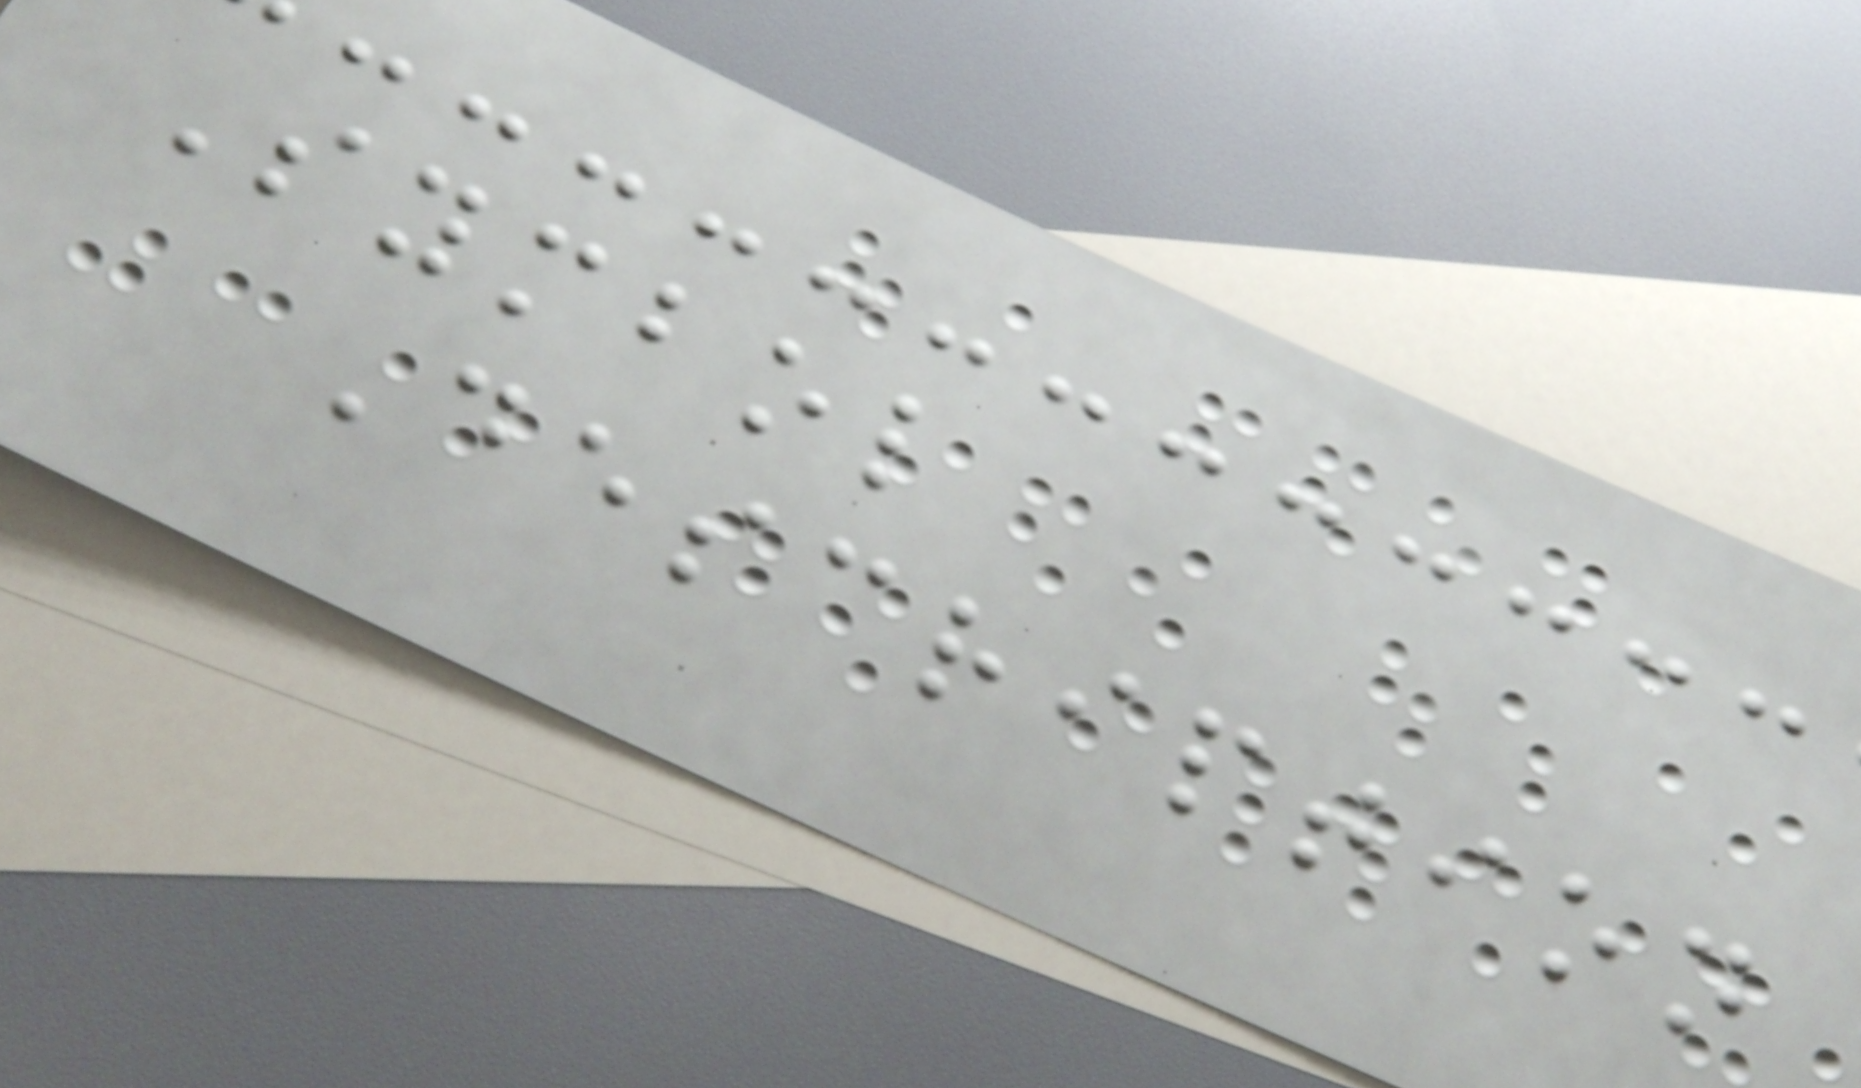Symbol
Description
